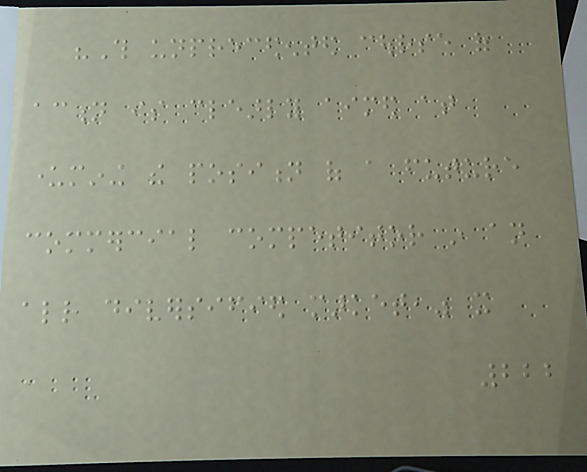"This unprecedented course of
action is clearly aimed at
undermining the position of a future
commercial competitor in an
already diversified market," it
222
